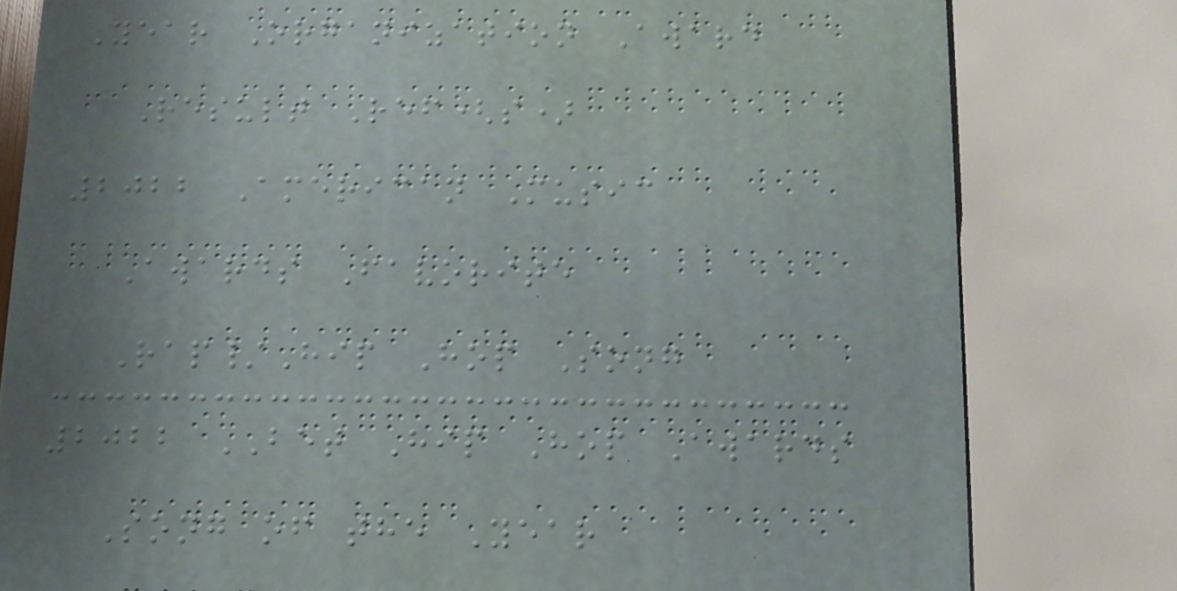Year Organization Award
Result Ref(s)
2022 American Music
Awards Favorite
Rap/Hip Hop Song
2022 BET Hip Hop Awards
Song of the Year
